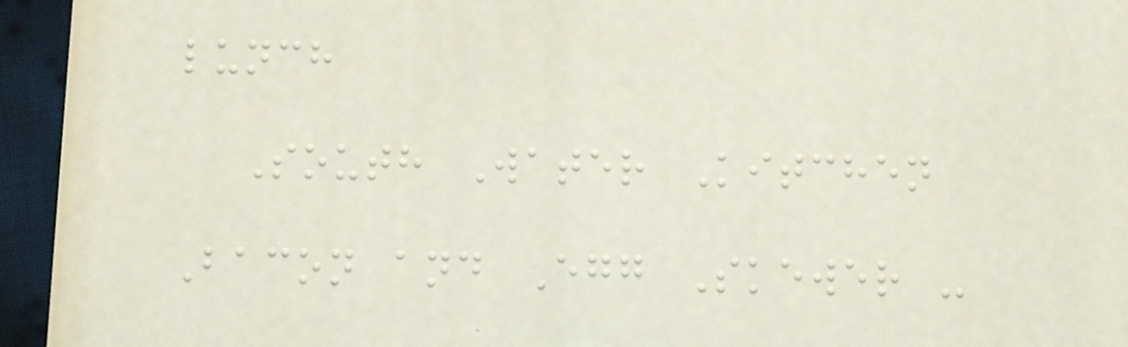lunch
South Water Kitchen
Bacon and Egg Skewer -
